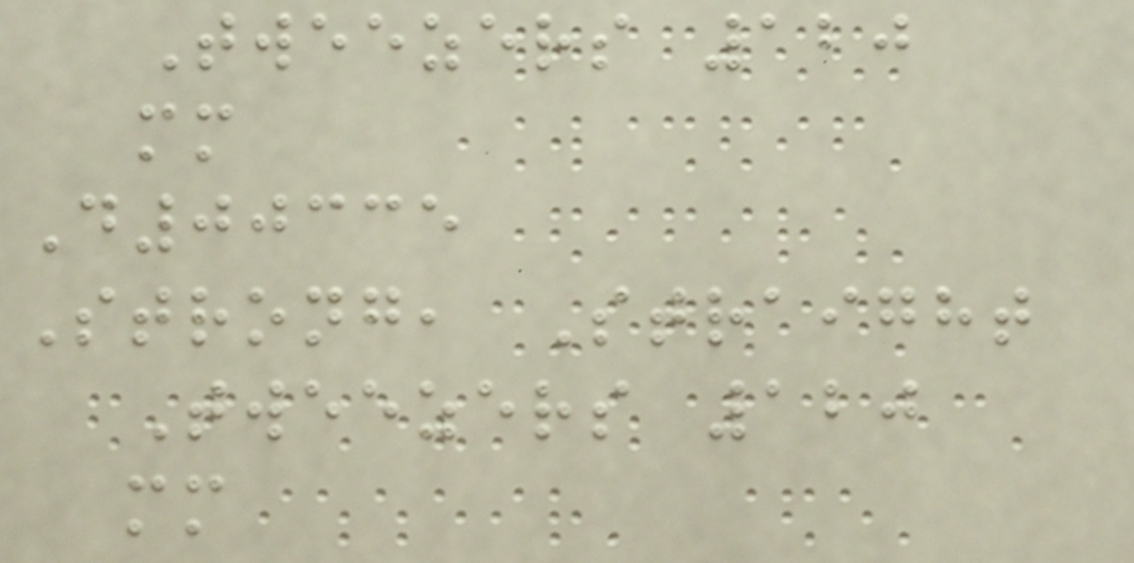Tweezers 120
mm
D00335
Strong, Straight
Tweezers 120
mm
